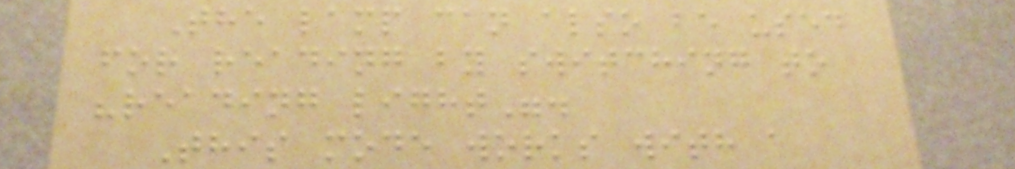The lamp can also be used
for reading by switching to
"reading light".
This mode works with a
